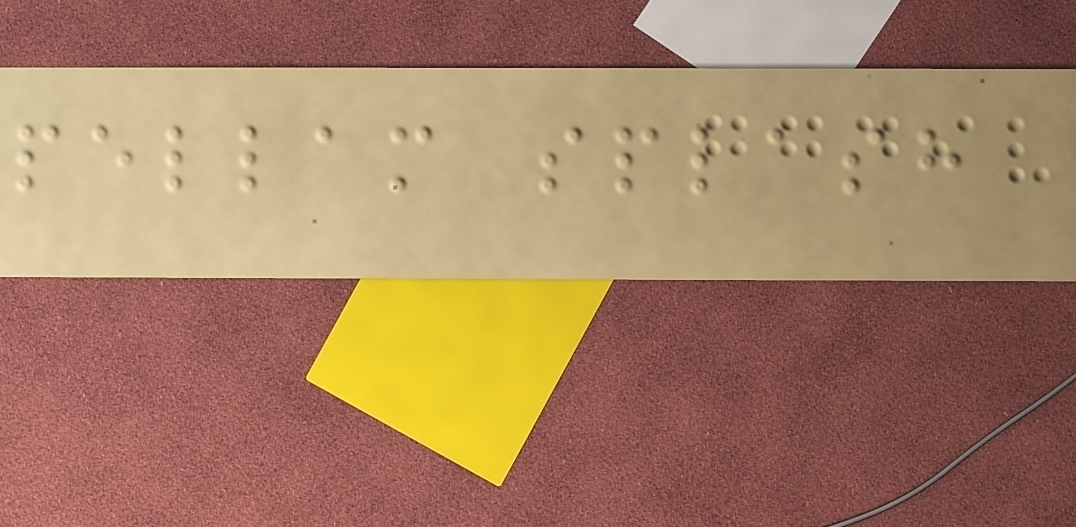pellam splash
